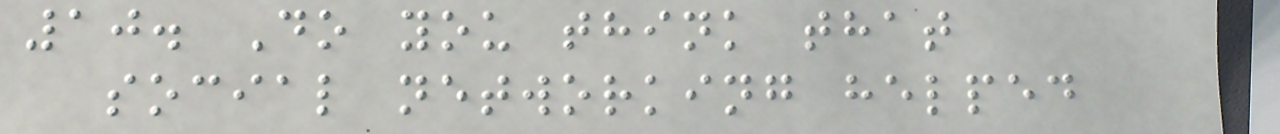10. Do you think that
social networking helped
